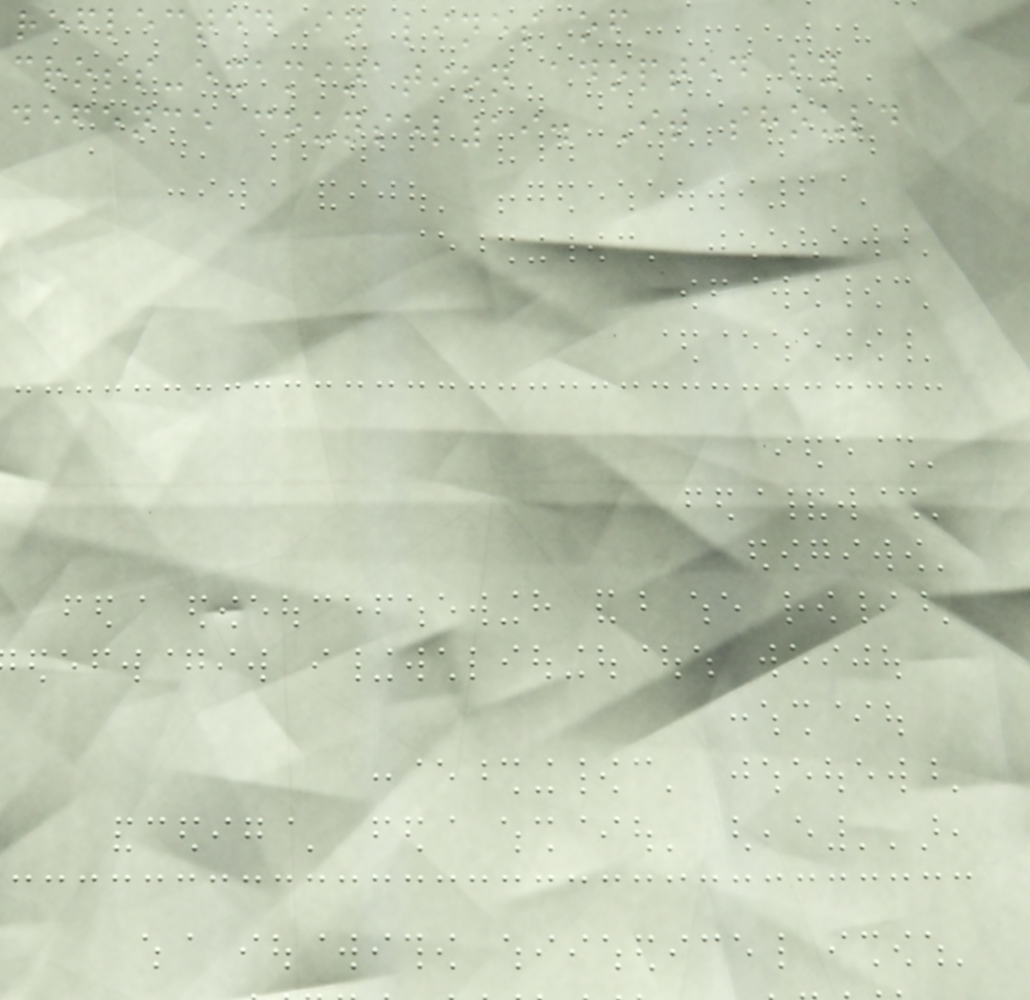reflected in lines of
cross-examination adopted by
defence counsel19. It should
